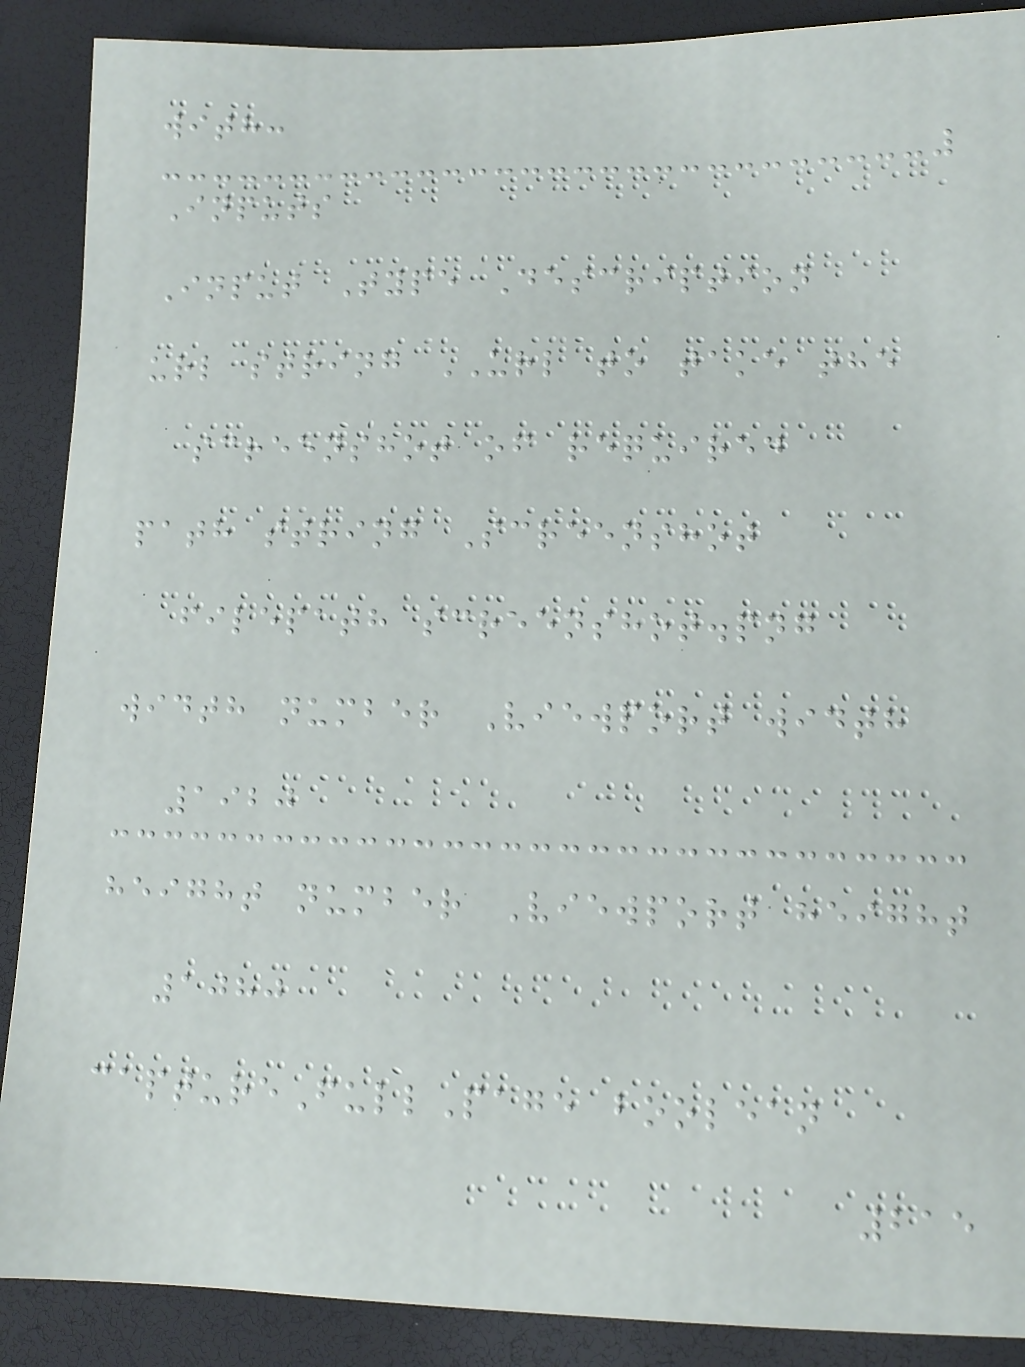with:
Inputs
Input Type Description
url string URL to take the
screenshot of required
path string Screenshot
filepath screenshot.png
width number Viewport width
1920
height number Viewport height
1080
captureFullPage boolean
215
